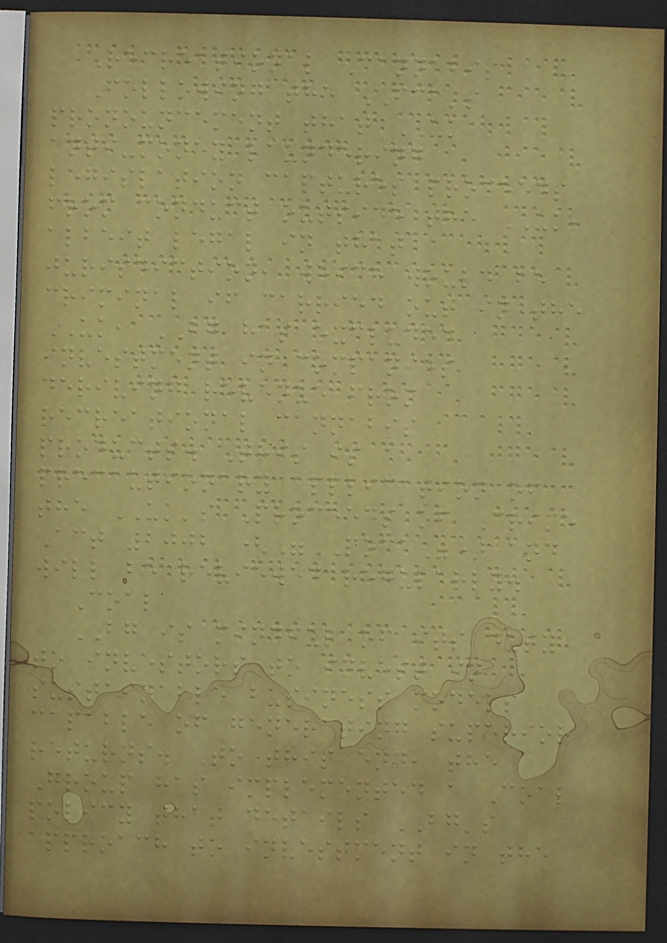Recreational Cannabis
Following the FCA's
pronouncement that UK
anti-money laundering
legislation captures proceeds
from conduct outside the UK,
albeit legal in that
jurisdiction, which would be
criminal if carried out in the
UK, BG has excluded
investment in companies
deriving revenue from
recreational cannabis
products. This is a
precautionary application of
the UK's Proceeds of Crime
Act 2002 ("POCA") and
will be reviewed regularly.
Coal
BG is mindful of its duty
to investors to invest in
sustainable business models
capable of generating superior
returns. To this end, the
Group has implemented a Coal
policy that details BG's
approach to investment in the
